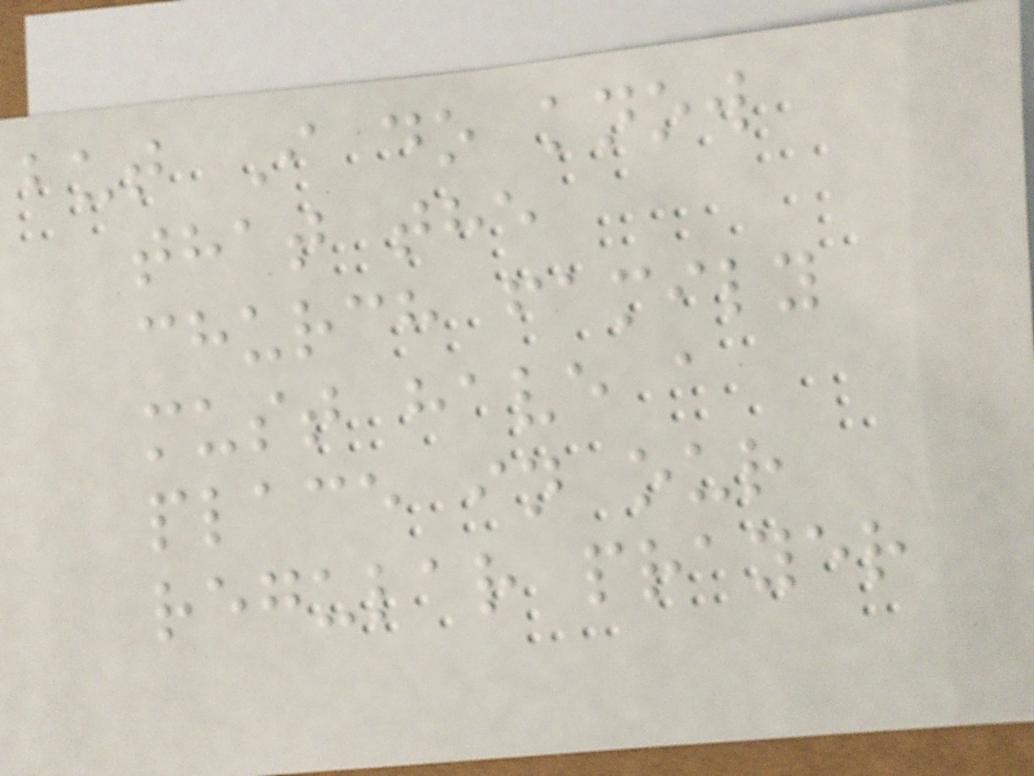but I do know
that the
church family
must have a
place in our
regular prayer
